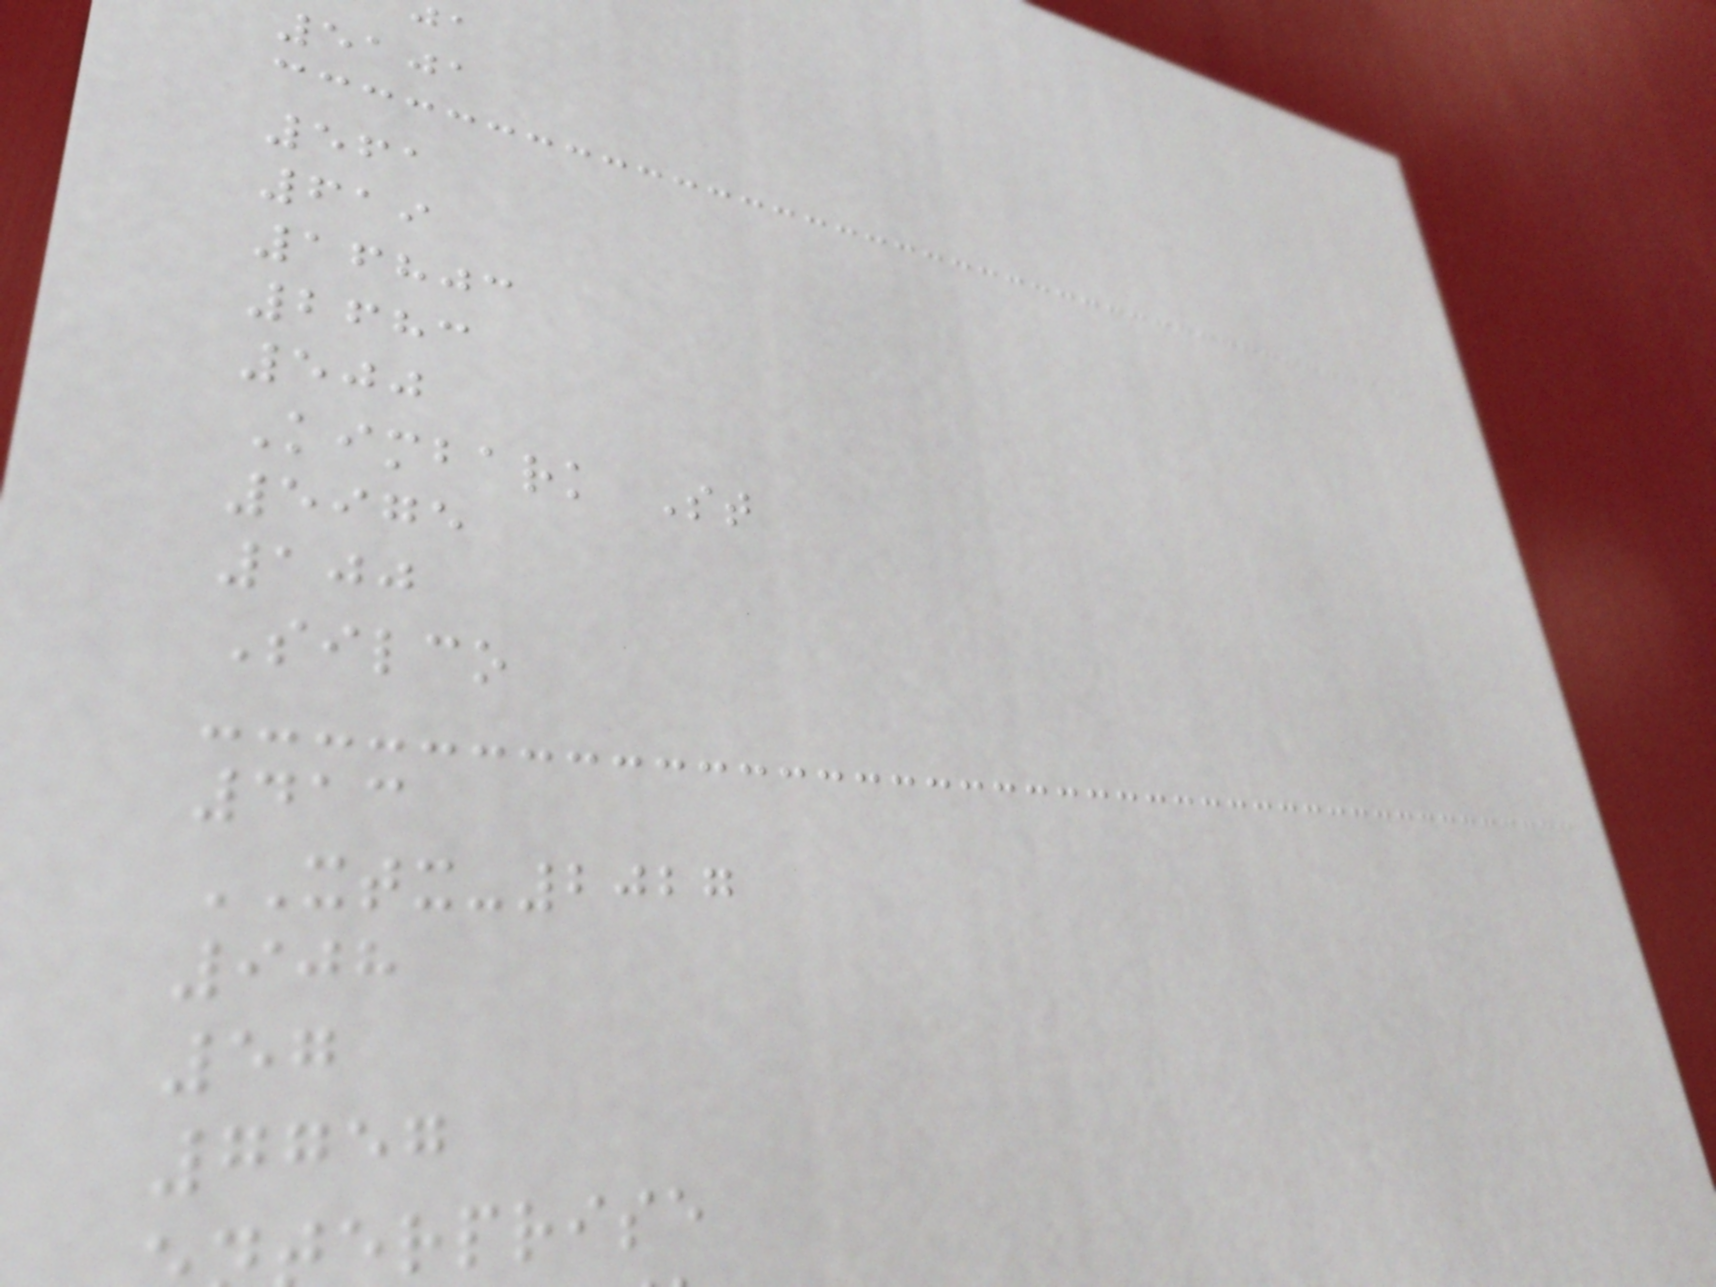5101
561
619
16803
2683
500
Kimbark St
5975
100
Silco
413
XTX-2027
908
57
7757
erprise
